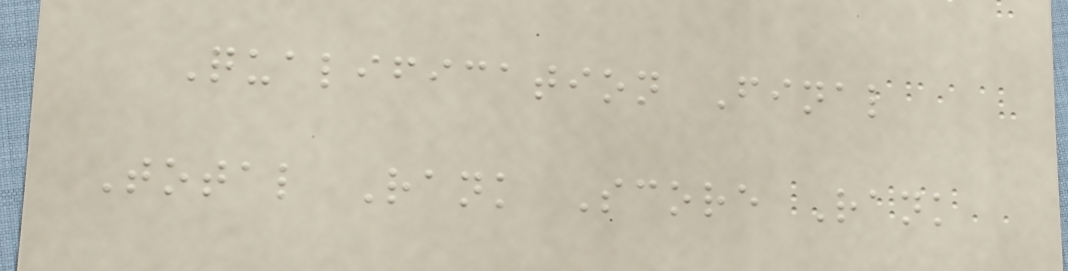Qualification Final
Total Rank Score Rank
